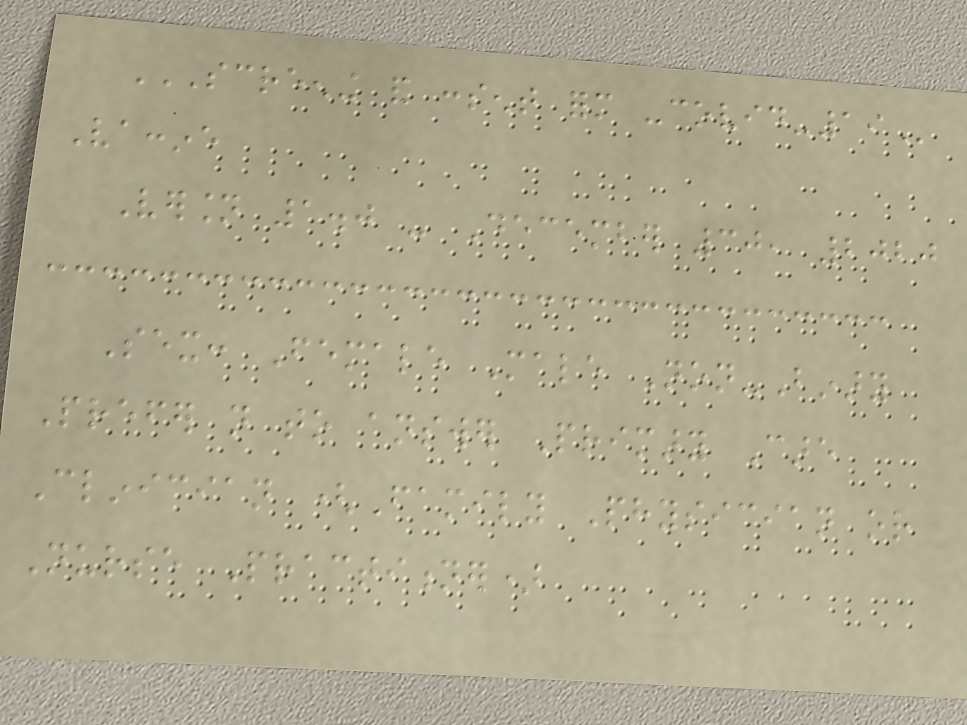SCREENING AND CONSENT FORM -COVID-19
Vaccine
Version 1.0 - December 30, 2020
Sex: Female Male Non-Binary
Prefer not to answer Primary Care
Clinician (Family Physician or
Nurse Practitioner)
